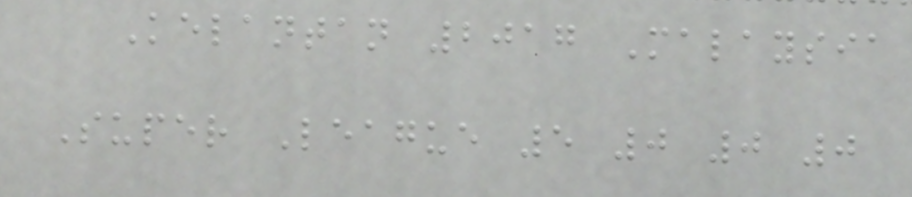Kelantan 2017 Malaysia
Super League 5 0 0 0
